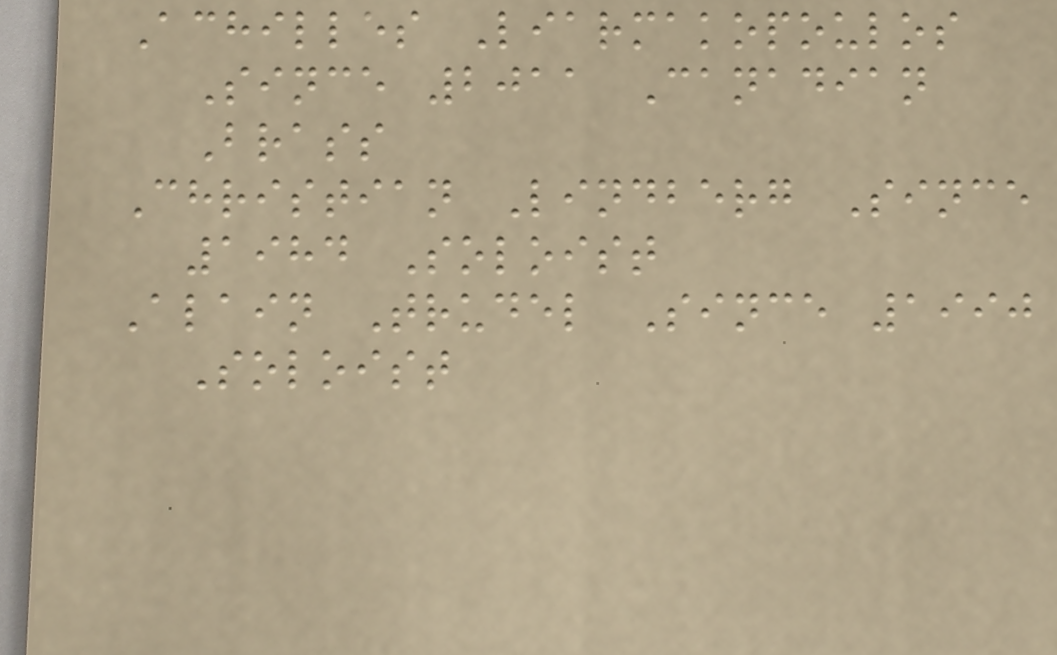Achilles Liarmakopoulos
Since 2011 Canadian
Brass
Christian Lindberg Since
1984 Soloist
Alain Trudel Since 1990
Soloist
